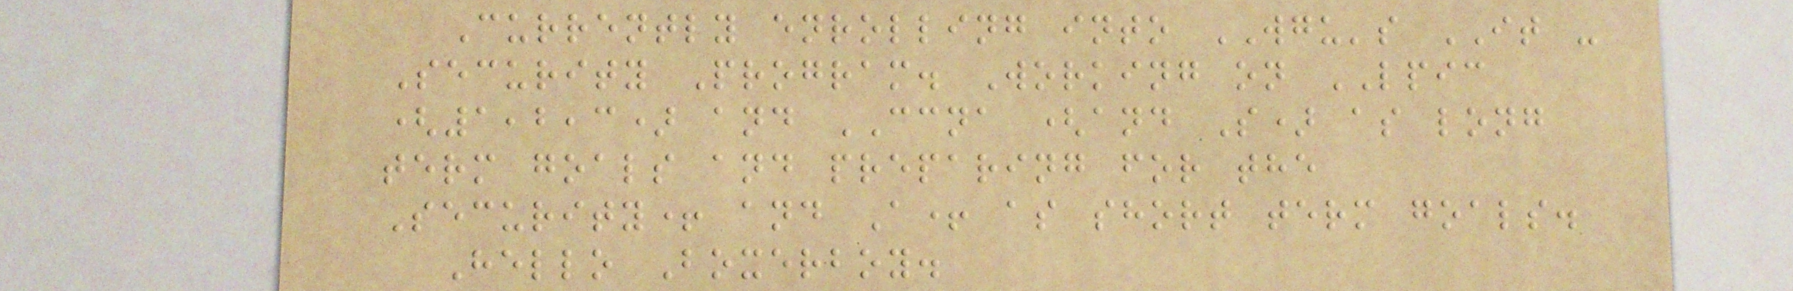Currently enrolling into WGU's IT -
Security Program. Working on LPIC
(1,2,3) and CCNA (and S) as long
term goals and preparing for the
Security+ and A+ as short term goals.
Hello Boxerboy.
